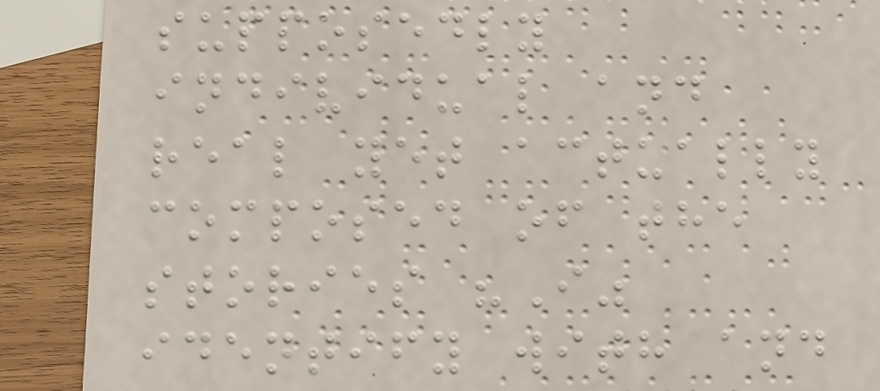supposedly
individual and
real yet actually
composed of the
stories "I"
identify with and
